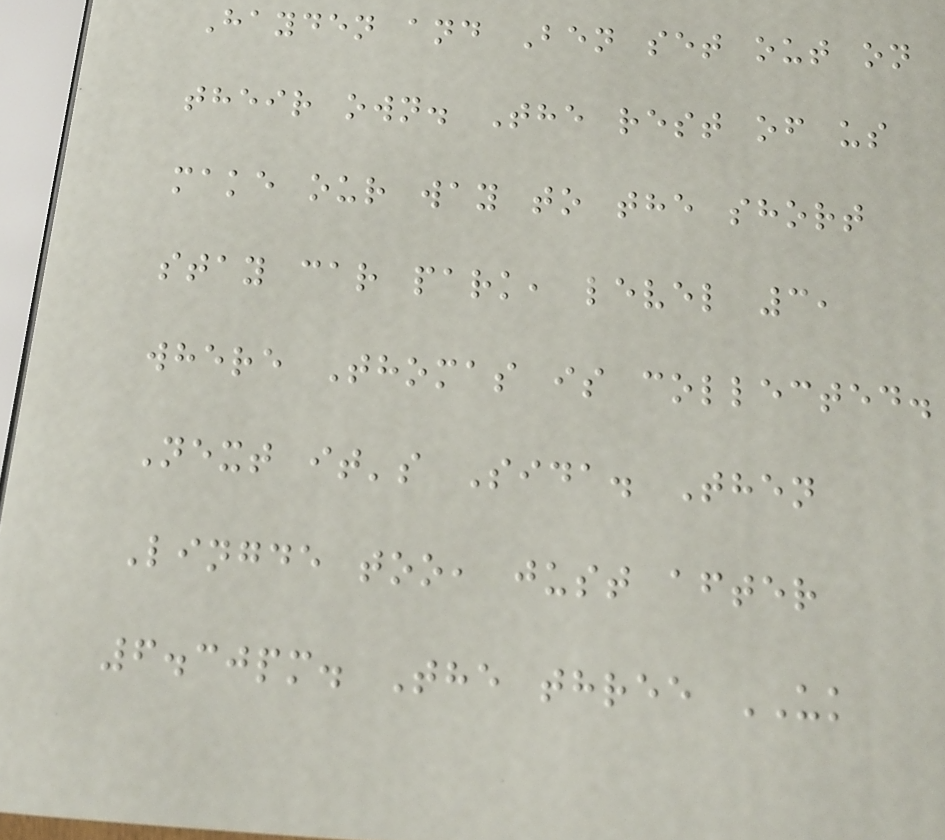Hayden and Ben set out on
their own. The rest of us
make our way to the short
stay car park, level 3,
where Thomas is collected.
Next it's Sida. Then
Lingde too, just after
6.30pm. The three UK
